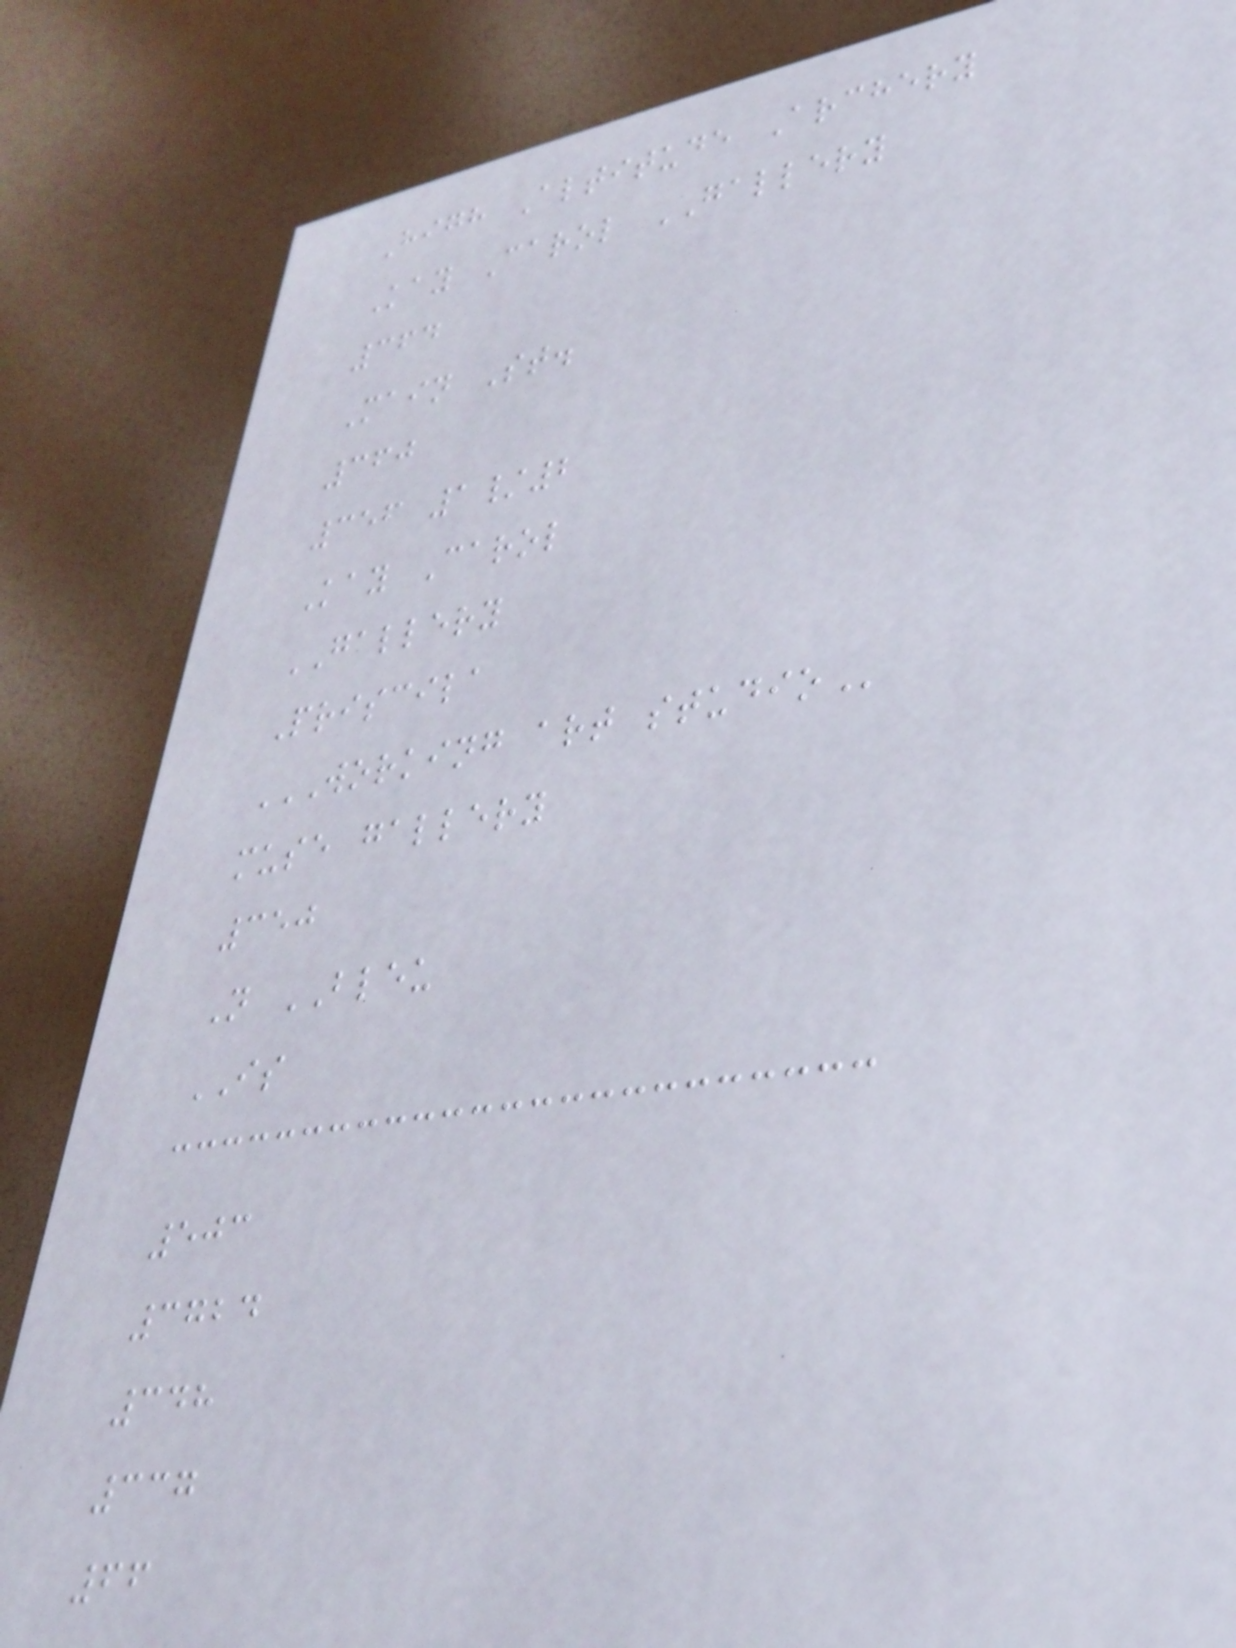High Altitude Archery
Kay Carol GALLERY
364
Main St.
360
356 1/2
Kay Carol
GALLERY
Priscila
WORKING ART STUDIO
muse gallery
350
N BLEU
IS
503
3724
348
337
66
